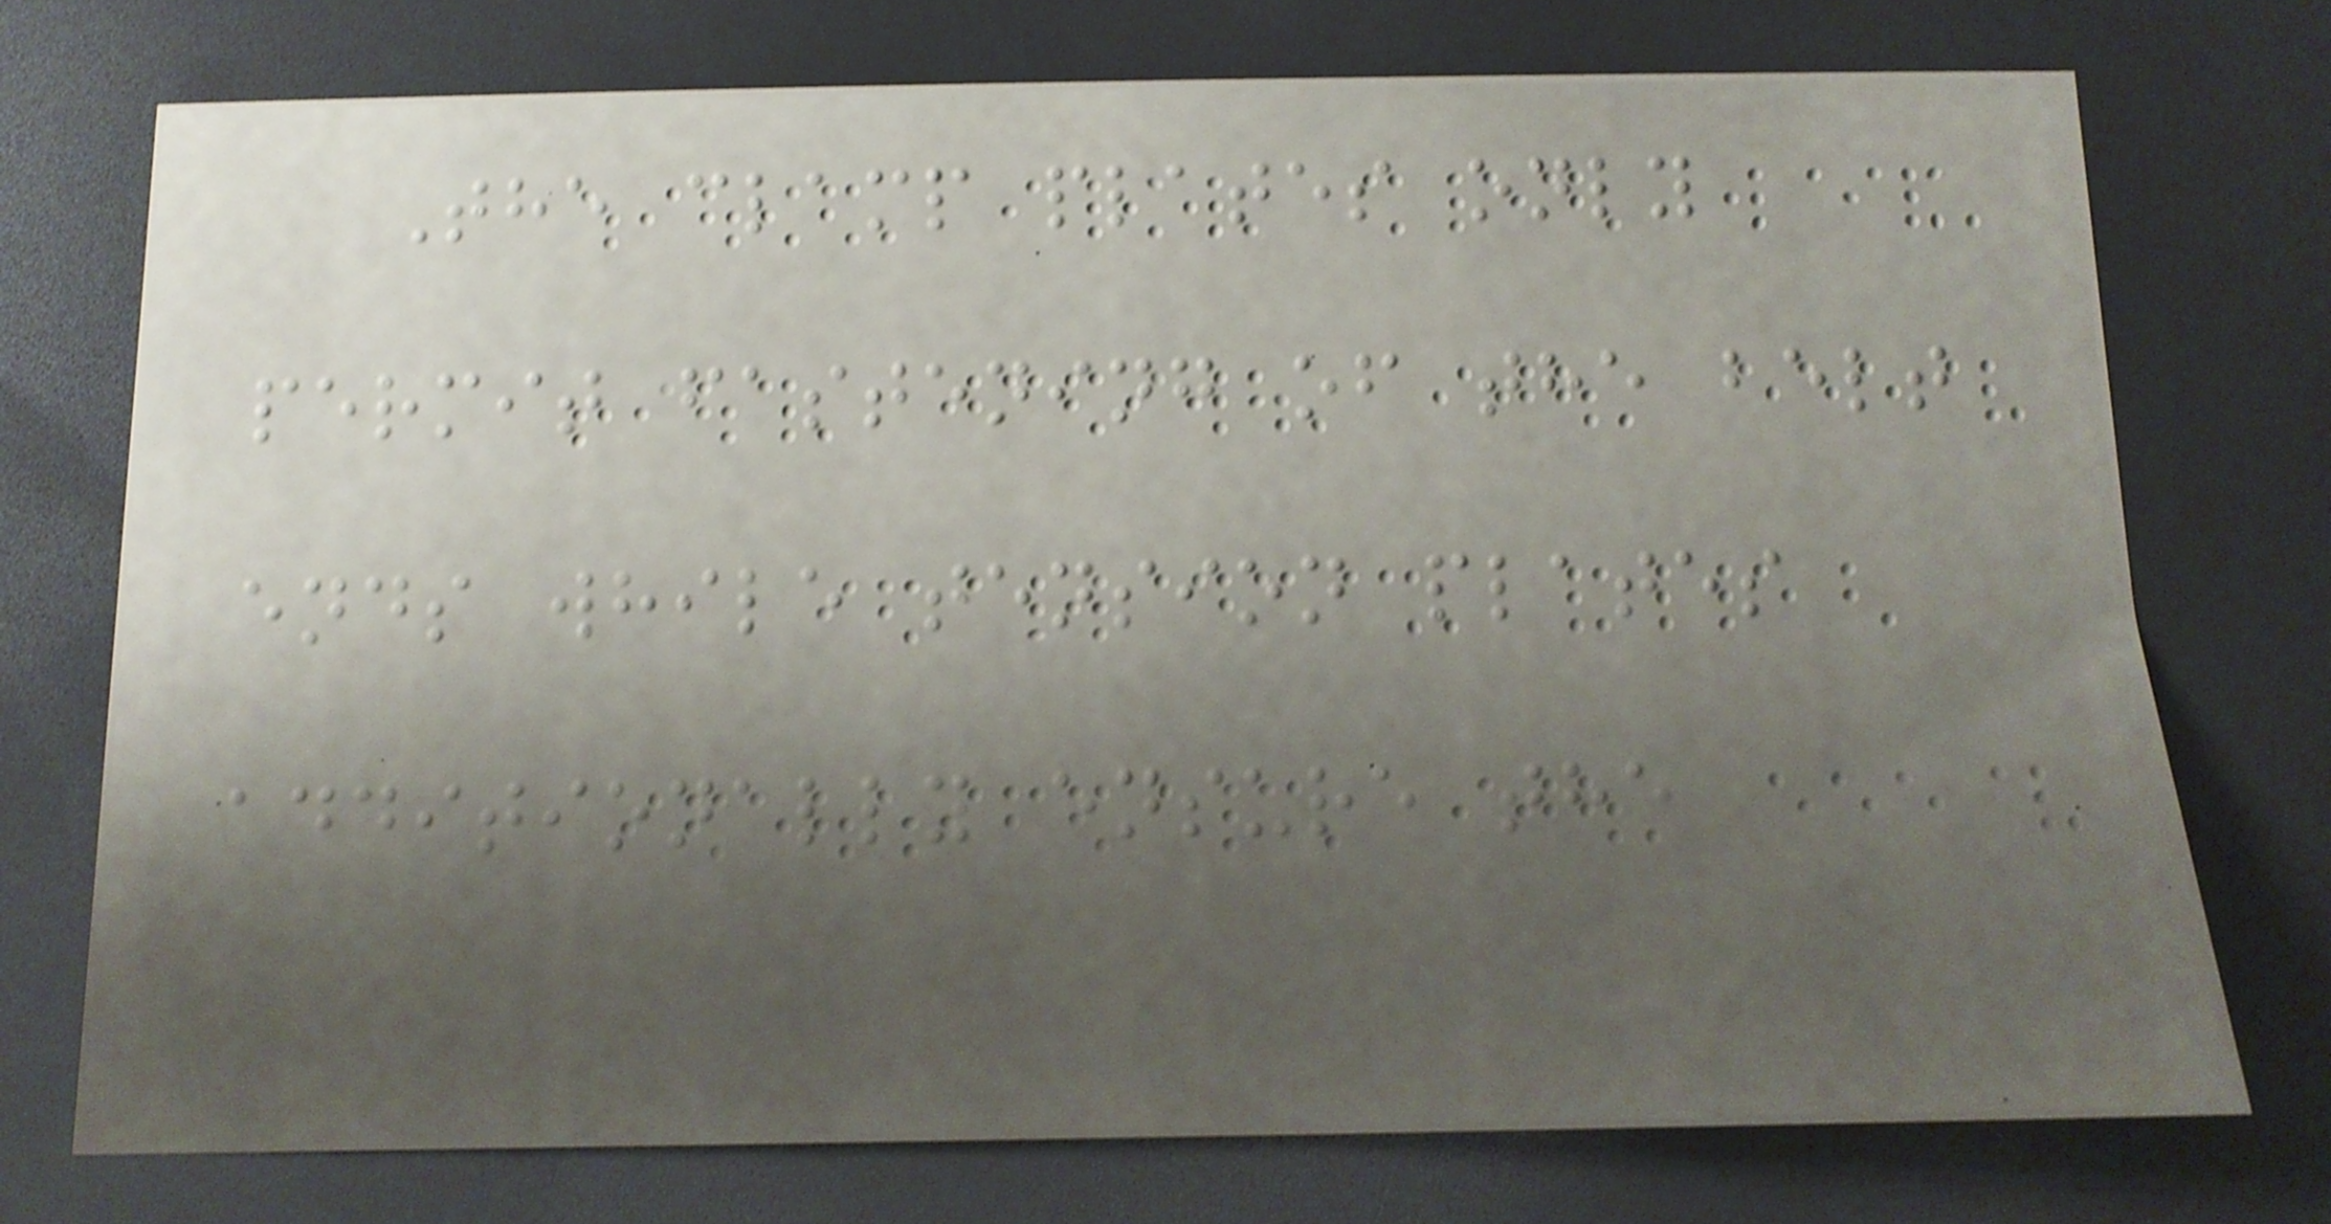The clamp plates only
permit fastening of the belt
ends while tension plates
additionally ensure the
